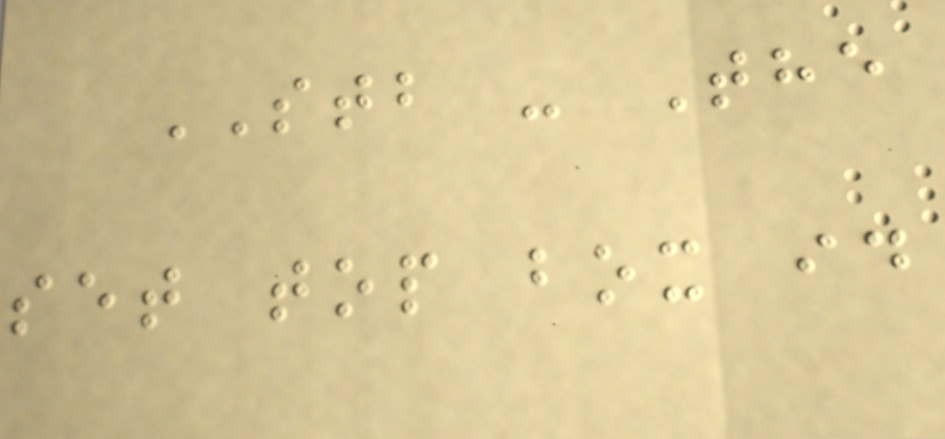STB - The
set top box id
